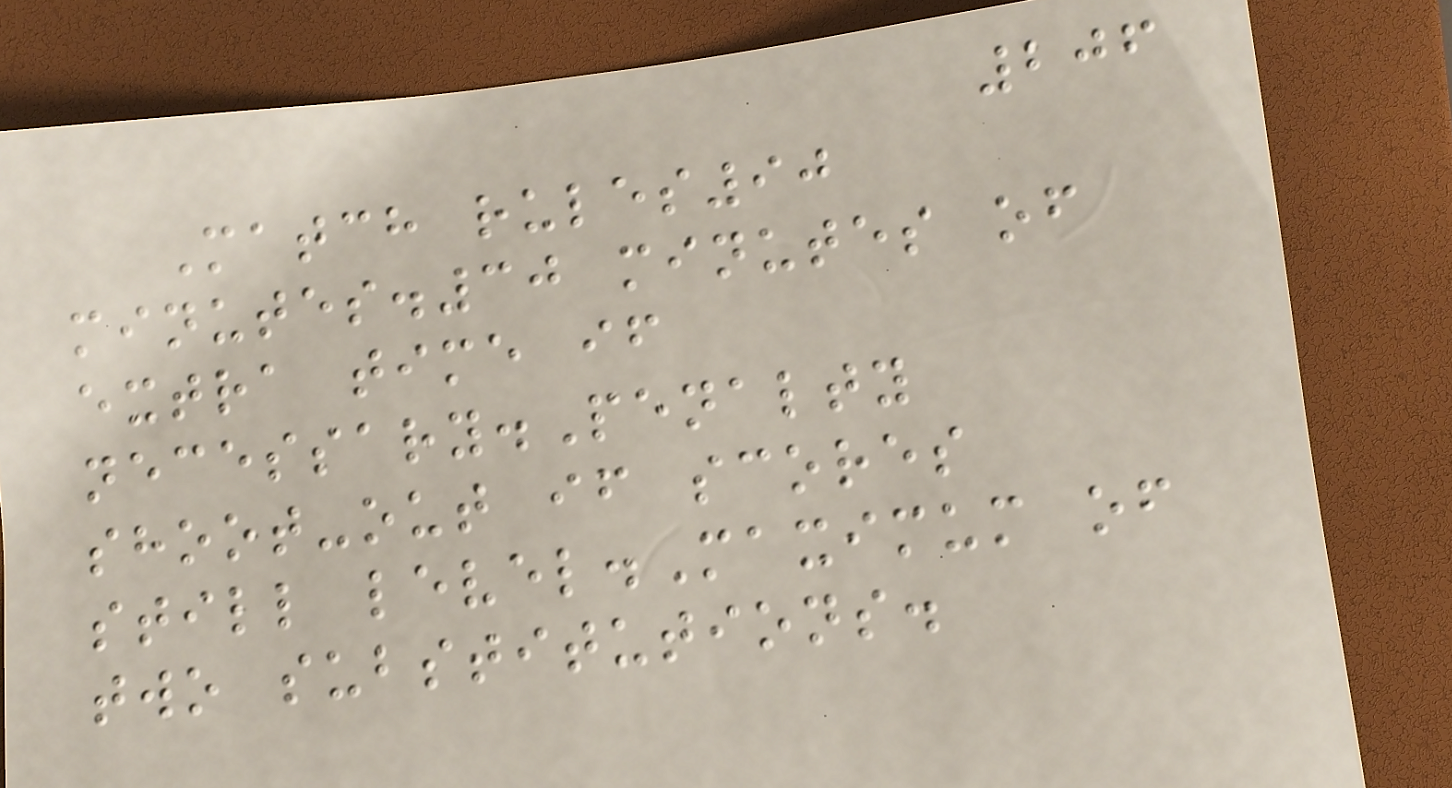206
Match rules90
minutes.30 minutes of
extra time if
necessary.Penalty
shoot-out if scores
still level.Maximum of
two substitutions.
